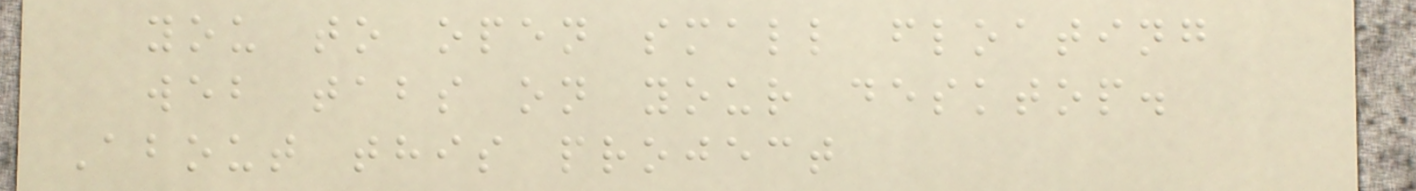you to open small floating
web tabs on your desktop.
About this project
